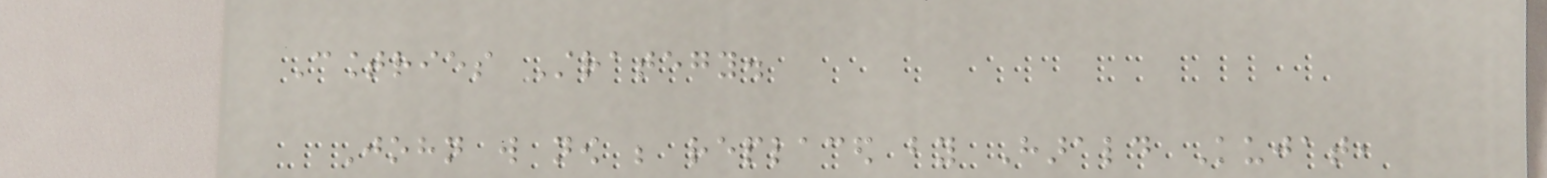Countries Strategy.
John will now be replaced by Harald Kujat,
